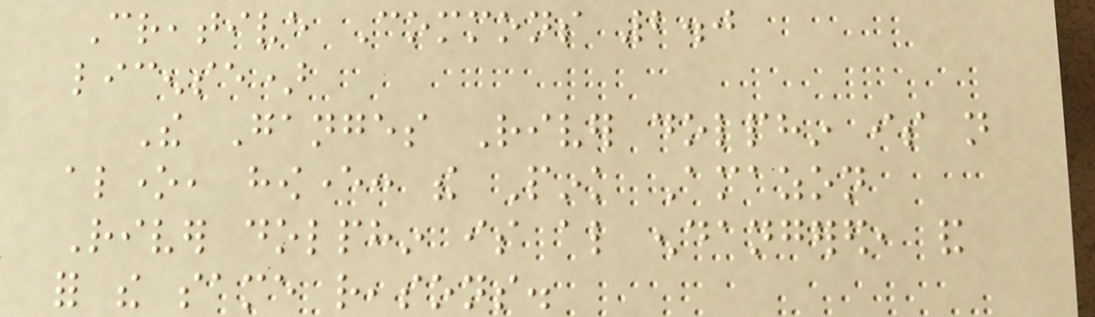Creative Commons 2.0
license)
The Ganges River dolphin is not
alone, however: the Pink Amazon
River dolphin is also endangered, and
for the same reasons.
